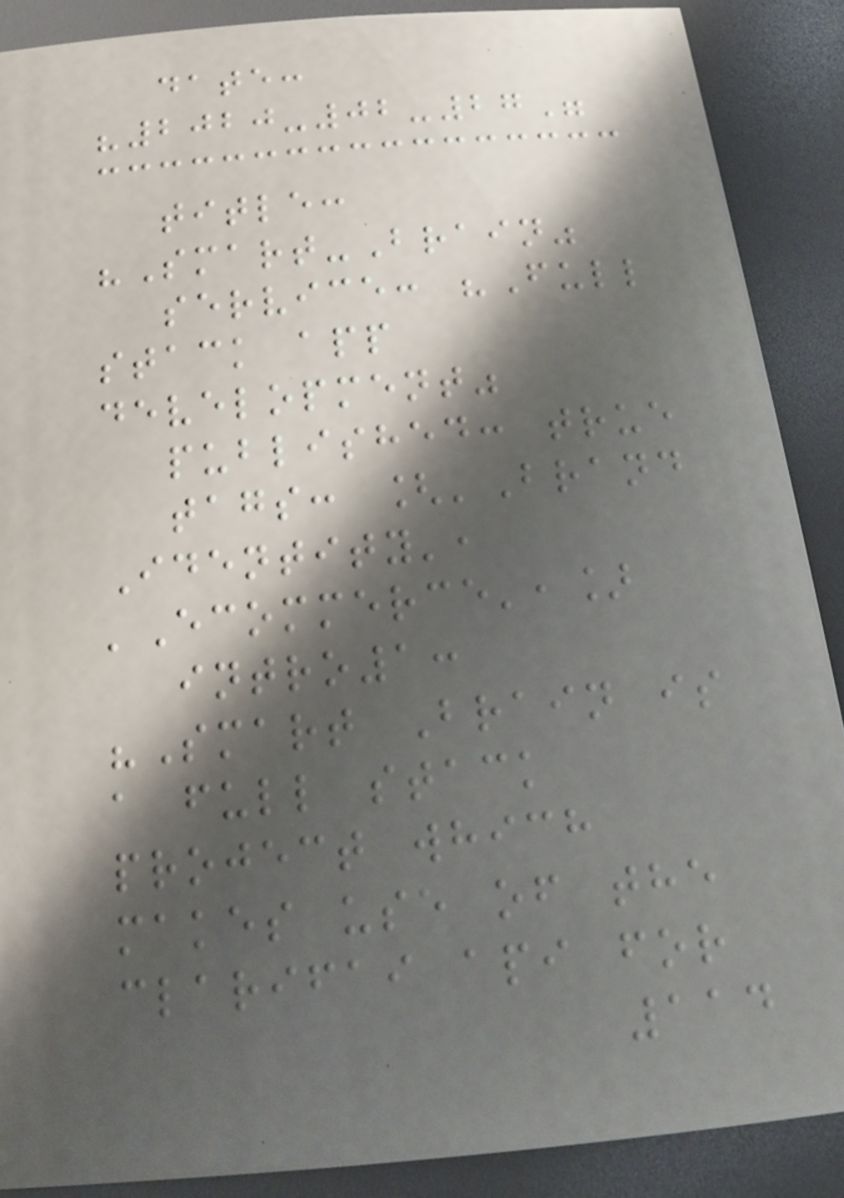date:
"2020-02-27"
title:
"Smart-Brain"
service: "Full
stack app
development"
published: true
tags: ['Brand
Identity',
'Ecommerce',]
intro1:
"Smart Brain is
a full stack
project which
makes use of the
clarifai api for
114
